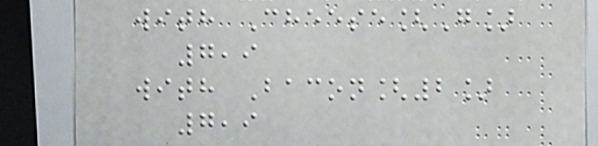with Cheese[G]
7,9
with Bacon[2]
7,9
